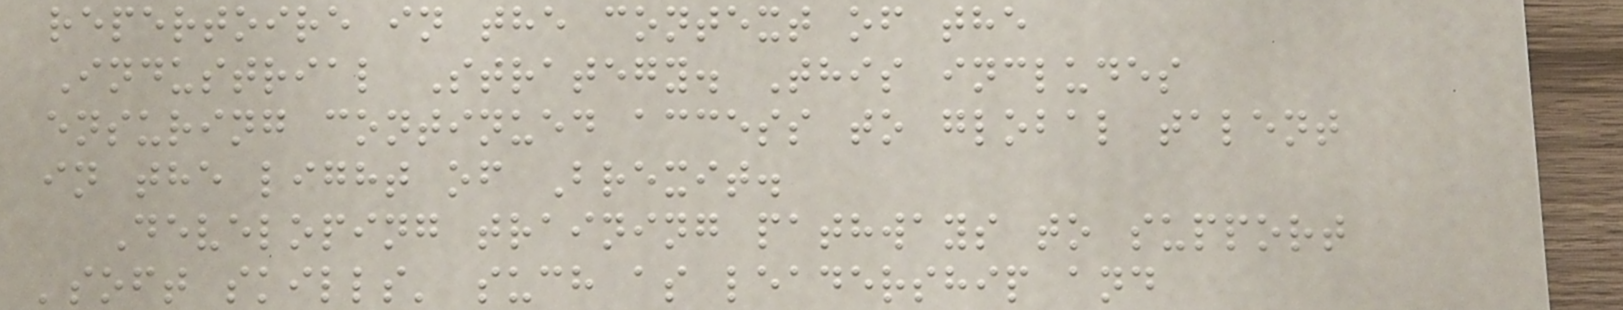repertoire in the context of the
Industrial Strategy. This includes
ensuring continued access to global talent
in the light of Brexit.
Developing training pathways to support
'soft skills' such as leadership and
